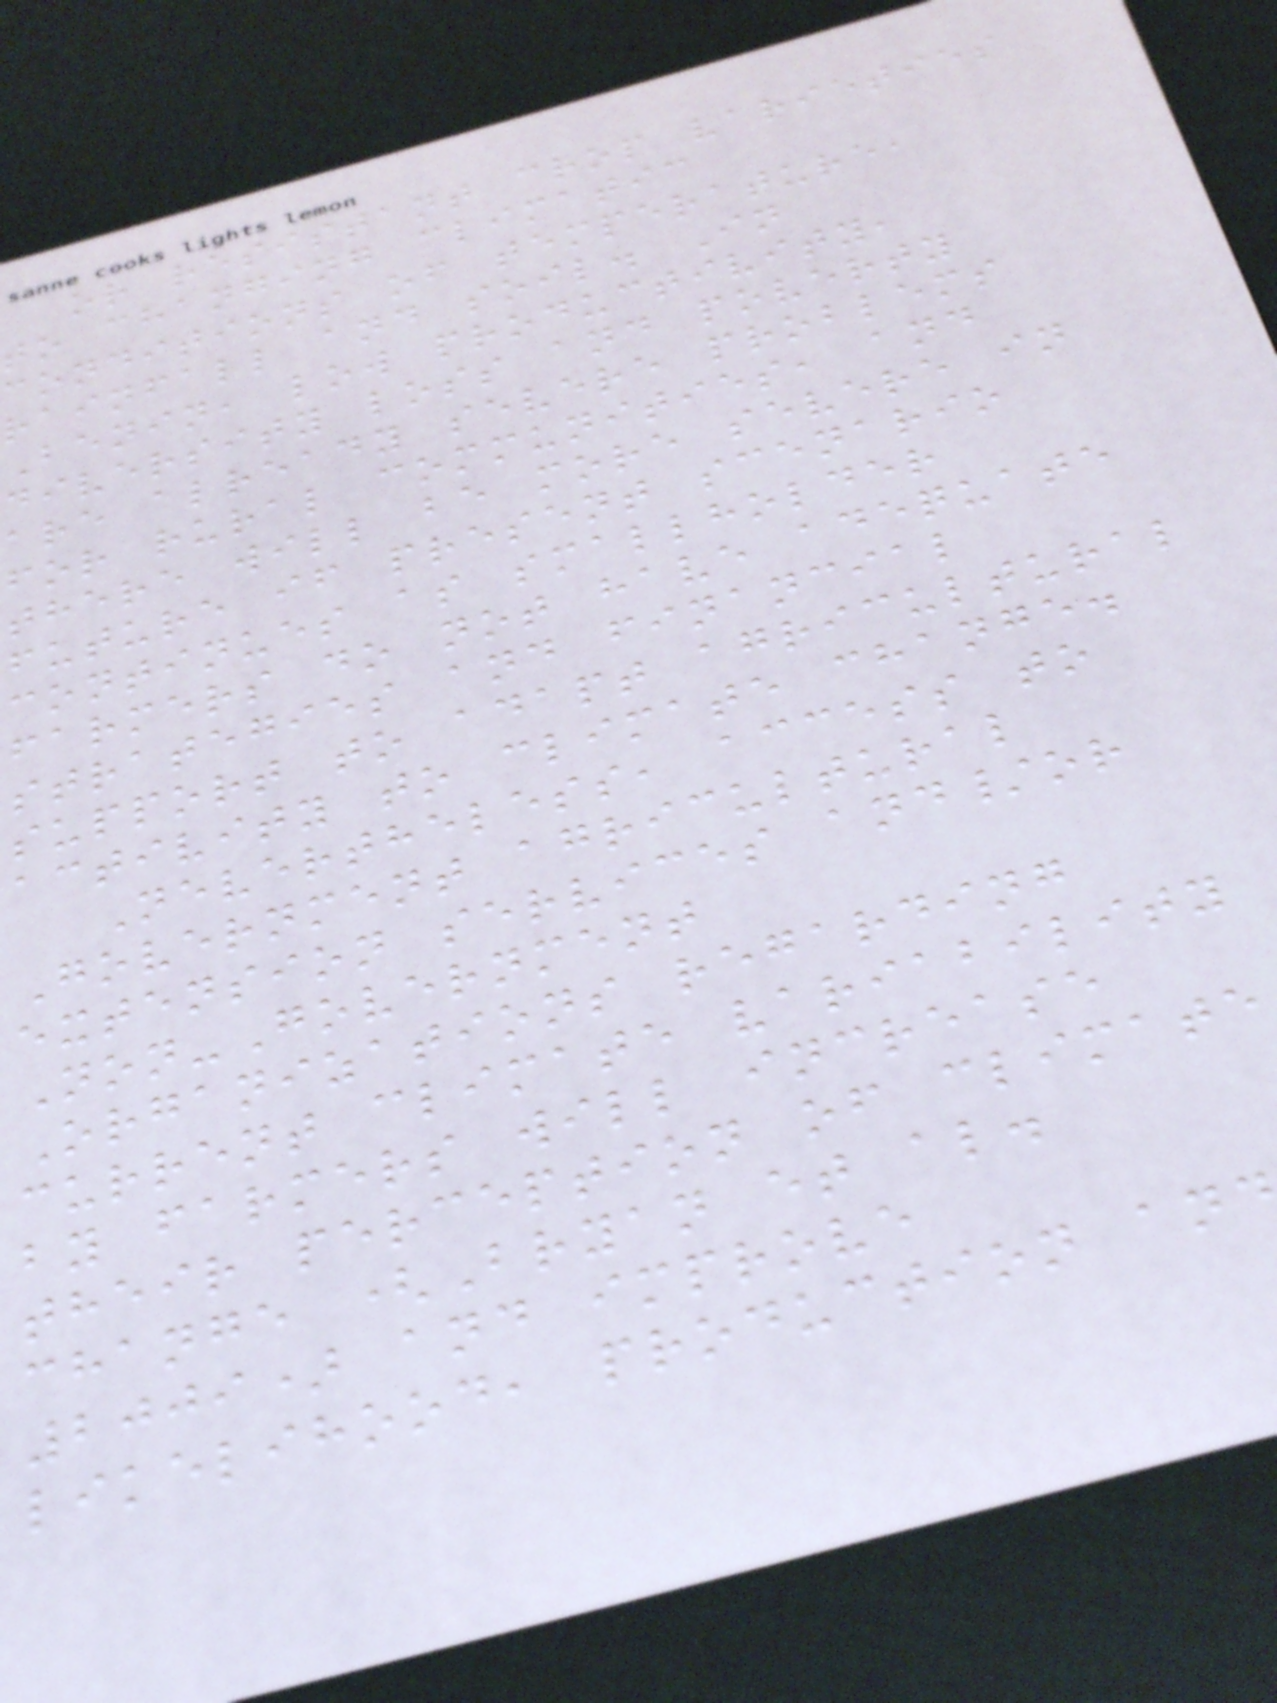or resistant crop varieties
to changing climatic
conditions of temperature,
rainfall and soil. In
Benin, low productivity,
diversity loss and poverty
are already severe problems
for rural communities, and
there will be more severe in
future if present scenario
continues as smallholder
farmers do not have adequate
strategies and financial
support to adapt agricultural
activity to climate change.
Nevertheless, access to
Government agricultural
extension services and/or
Non-Government
Organizations regarding
current climate variability
by farmers will increase
their perception of climate
change (Bryan et al.
2009) and improve
likelihood, production an
